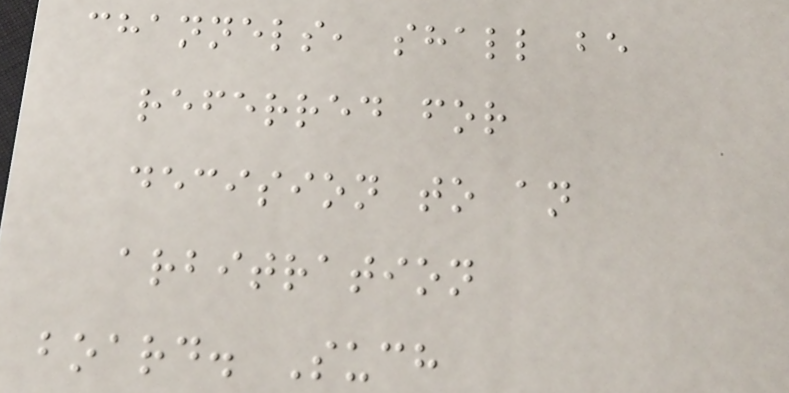channels, shall be
referred for
decision to an
arbitration
board. Such
